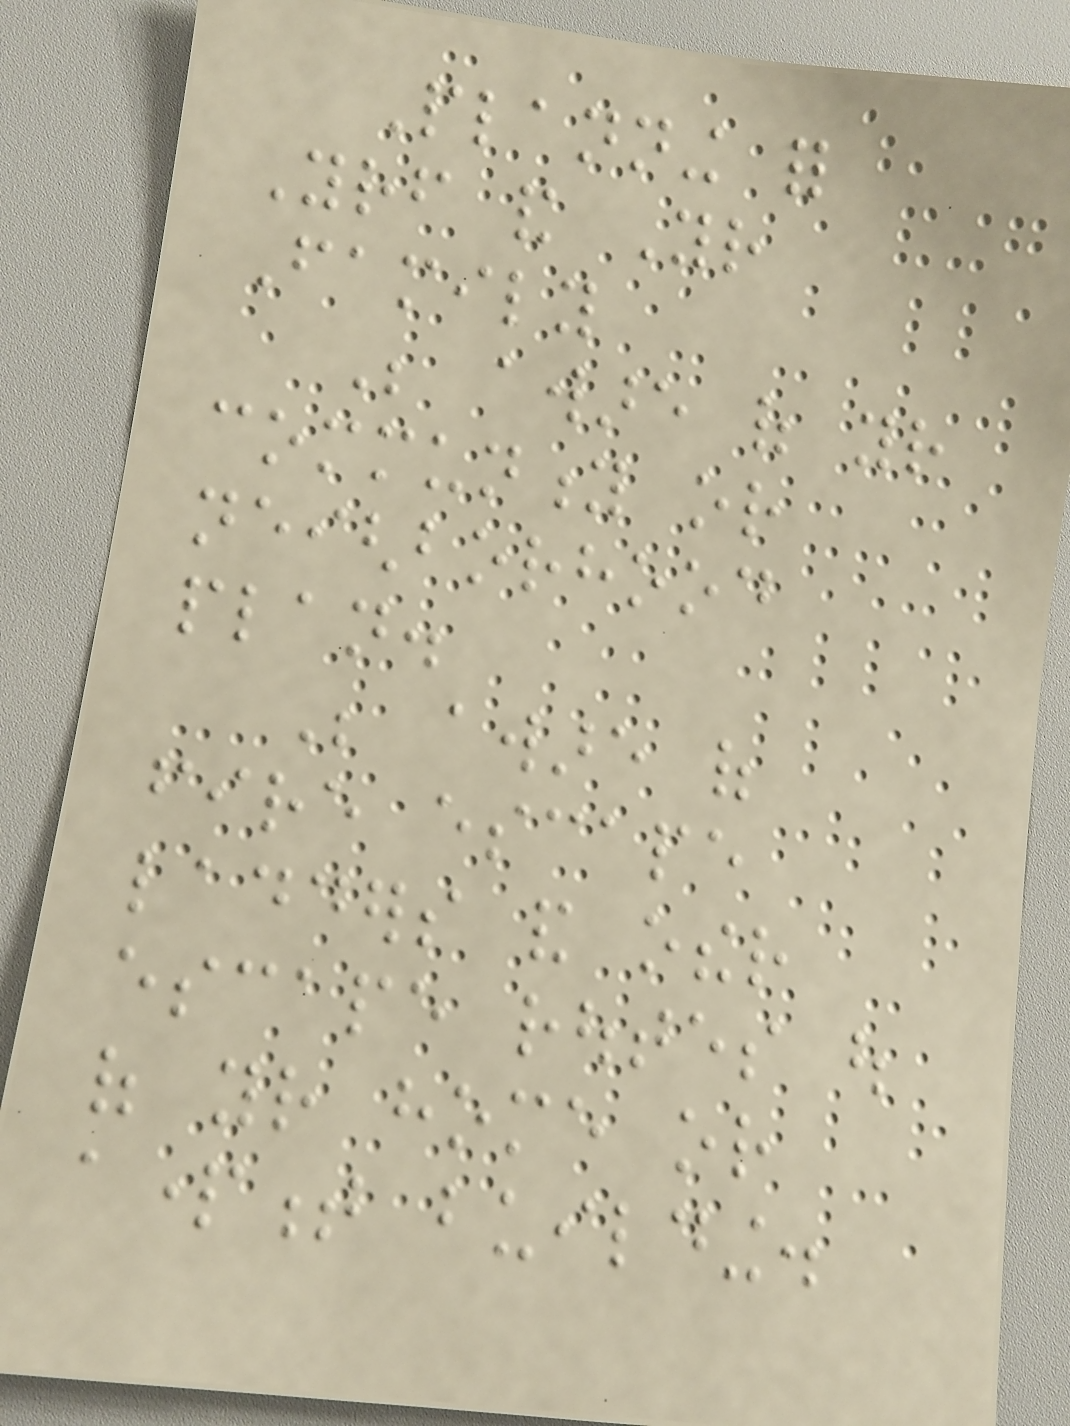Planning for
Yourself and Your
Family
Be aware of your
community or
neighborhood
plan.
Be aware of
fire escape
ladders and other
escape routes out
of your home or
apartment building.
